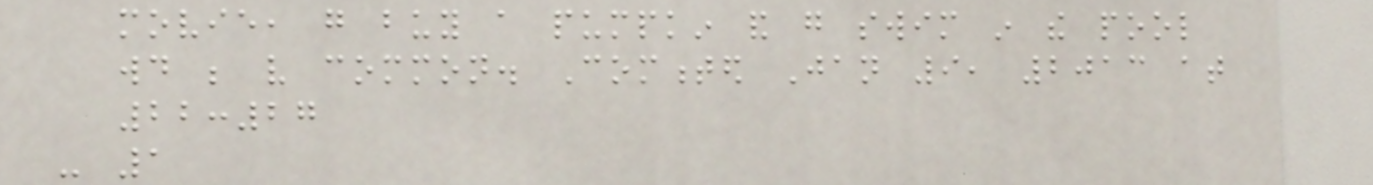movie, go buy a pumpkin and go swim in the pool
would be very common. Commented Jan 9, 2013 at
22:27
- 1
